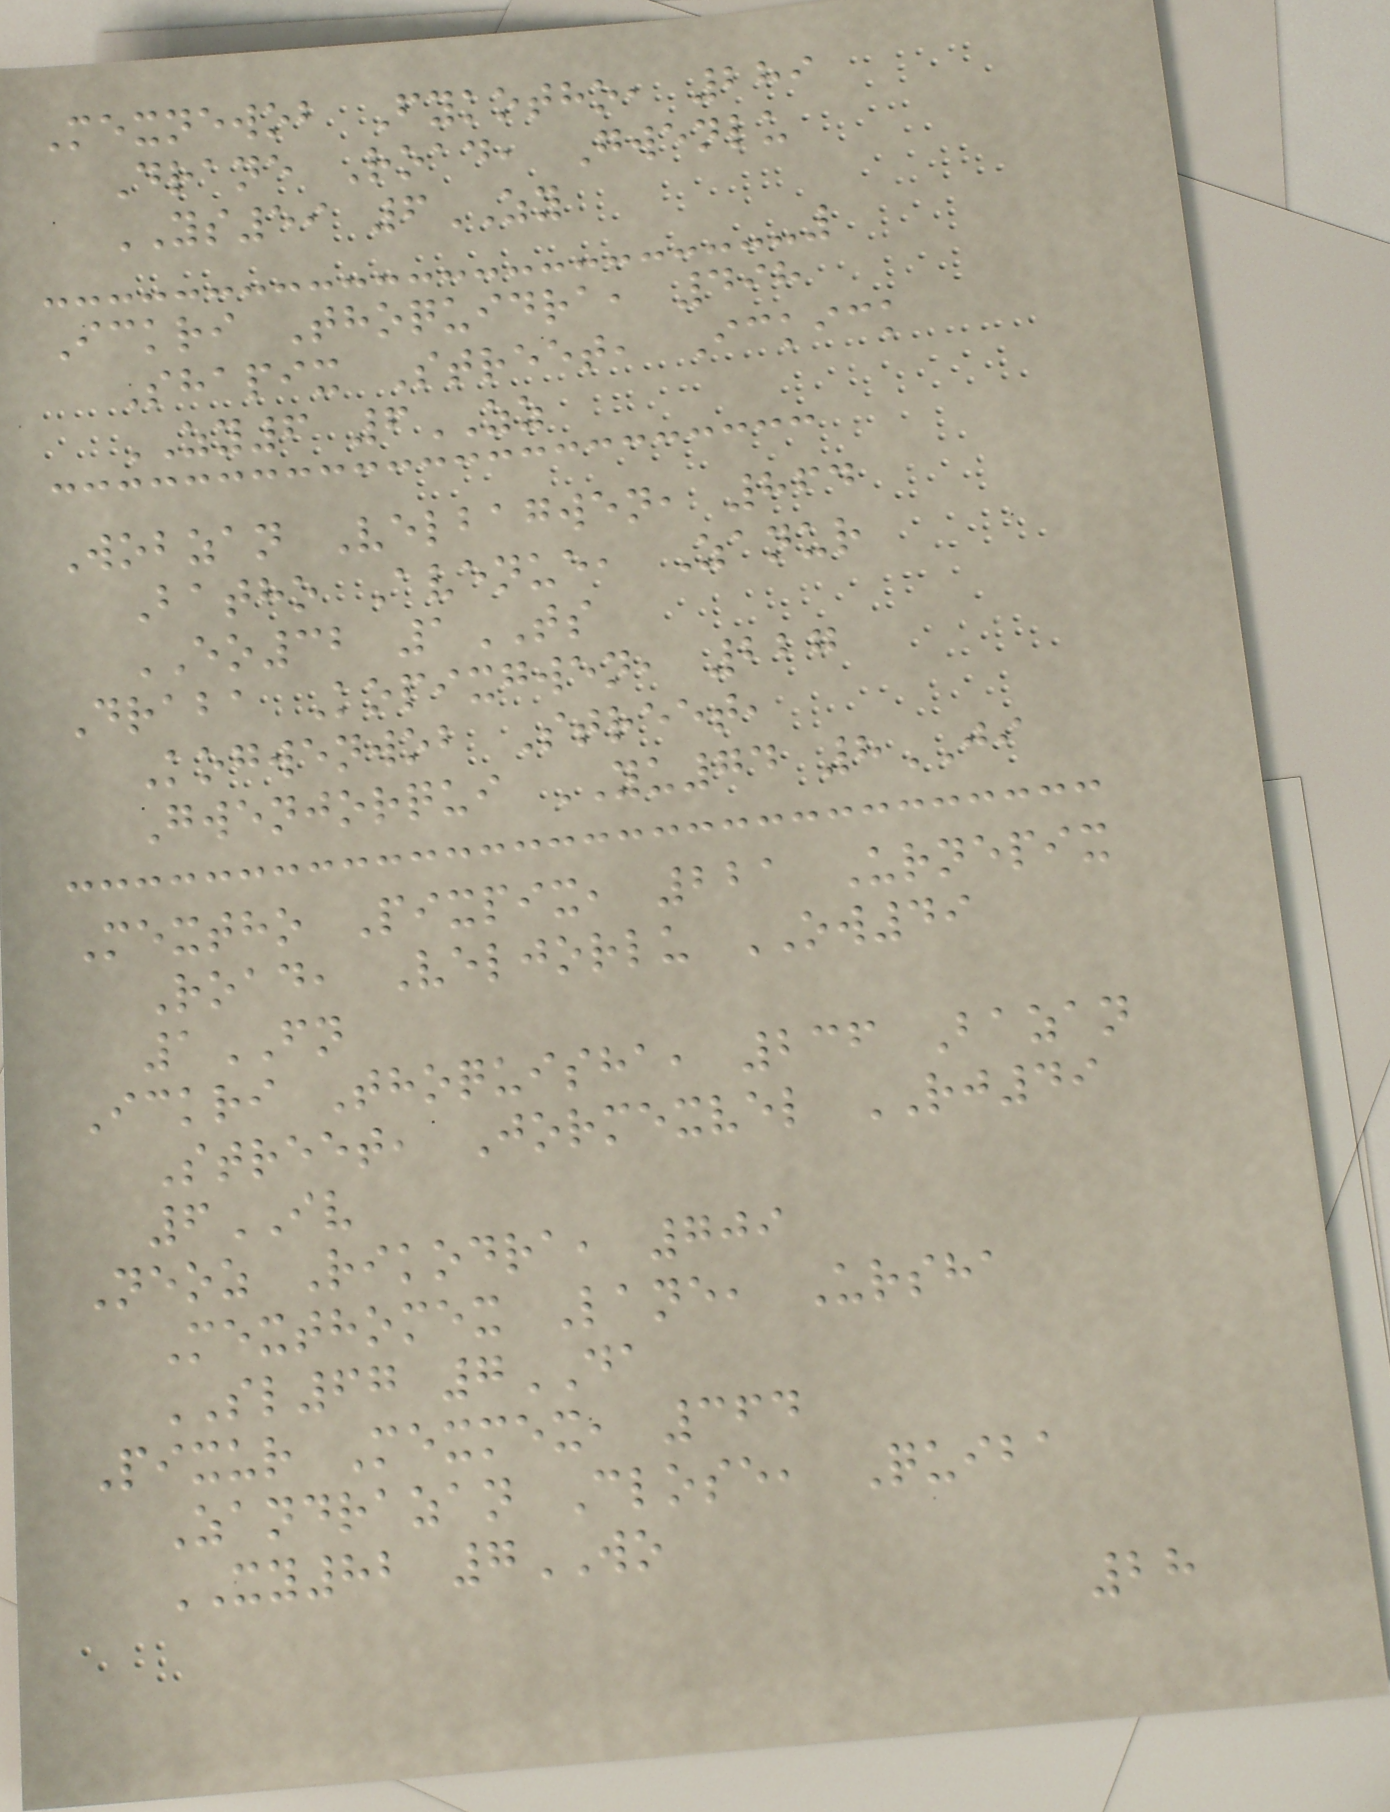Mexnewob Fykotho, 289
Drane Road, Gwenlu
YS59 6ZY
Ickri Thoquidra, 498
Shapix Street, Ickick
ZY6 6ZZ
Wobzan Velbagwen, 864
Batho Avenue, Zanur
EO32 1TS
Draba Kopixgwen, 227
Kogwenwob Street,
Gwenjorqui YU74 8JI
Mextho Pixpix, 221 Urnepix
Road, Veljorlu OW49
1FN
Ickri Thoquisha, 236 Bazan
Street, Jormexvel RJ49
6IV
Neoz Rikodra, 709
Mexthomex Lane, Ursha
SL67 7DA
Pixur Mexmex, 364
Zandrazan Close, Quiba
XY82 7WO
28
